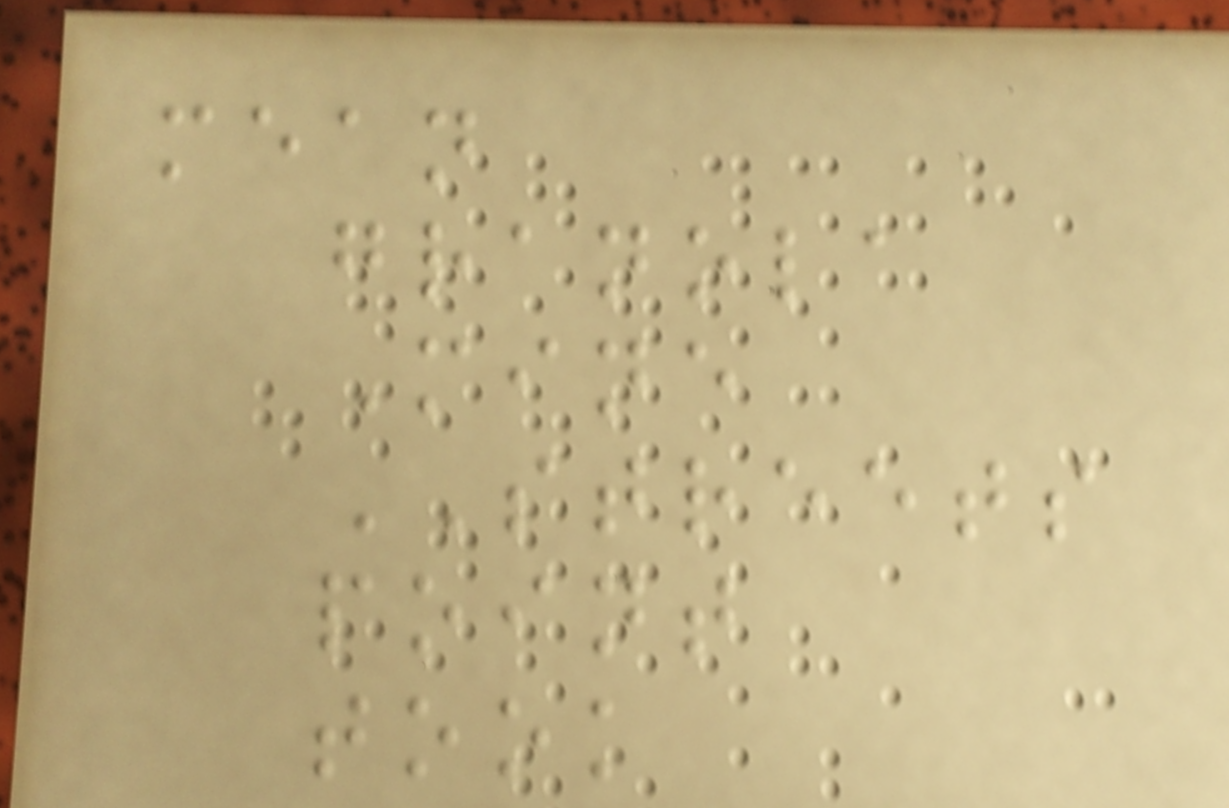mean
granola
Mine
STREETS
point
took
